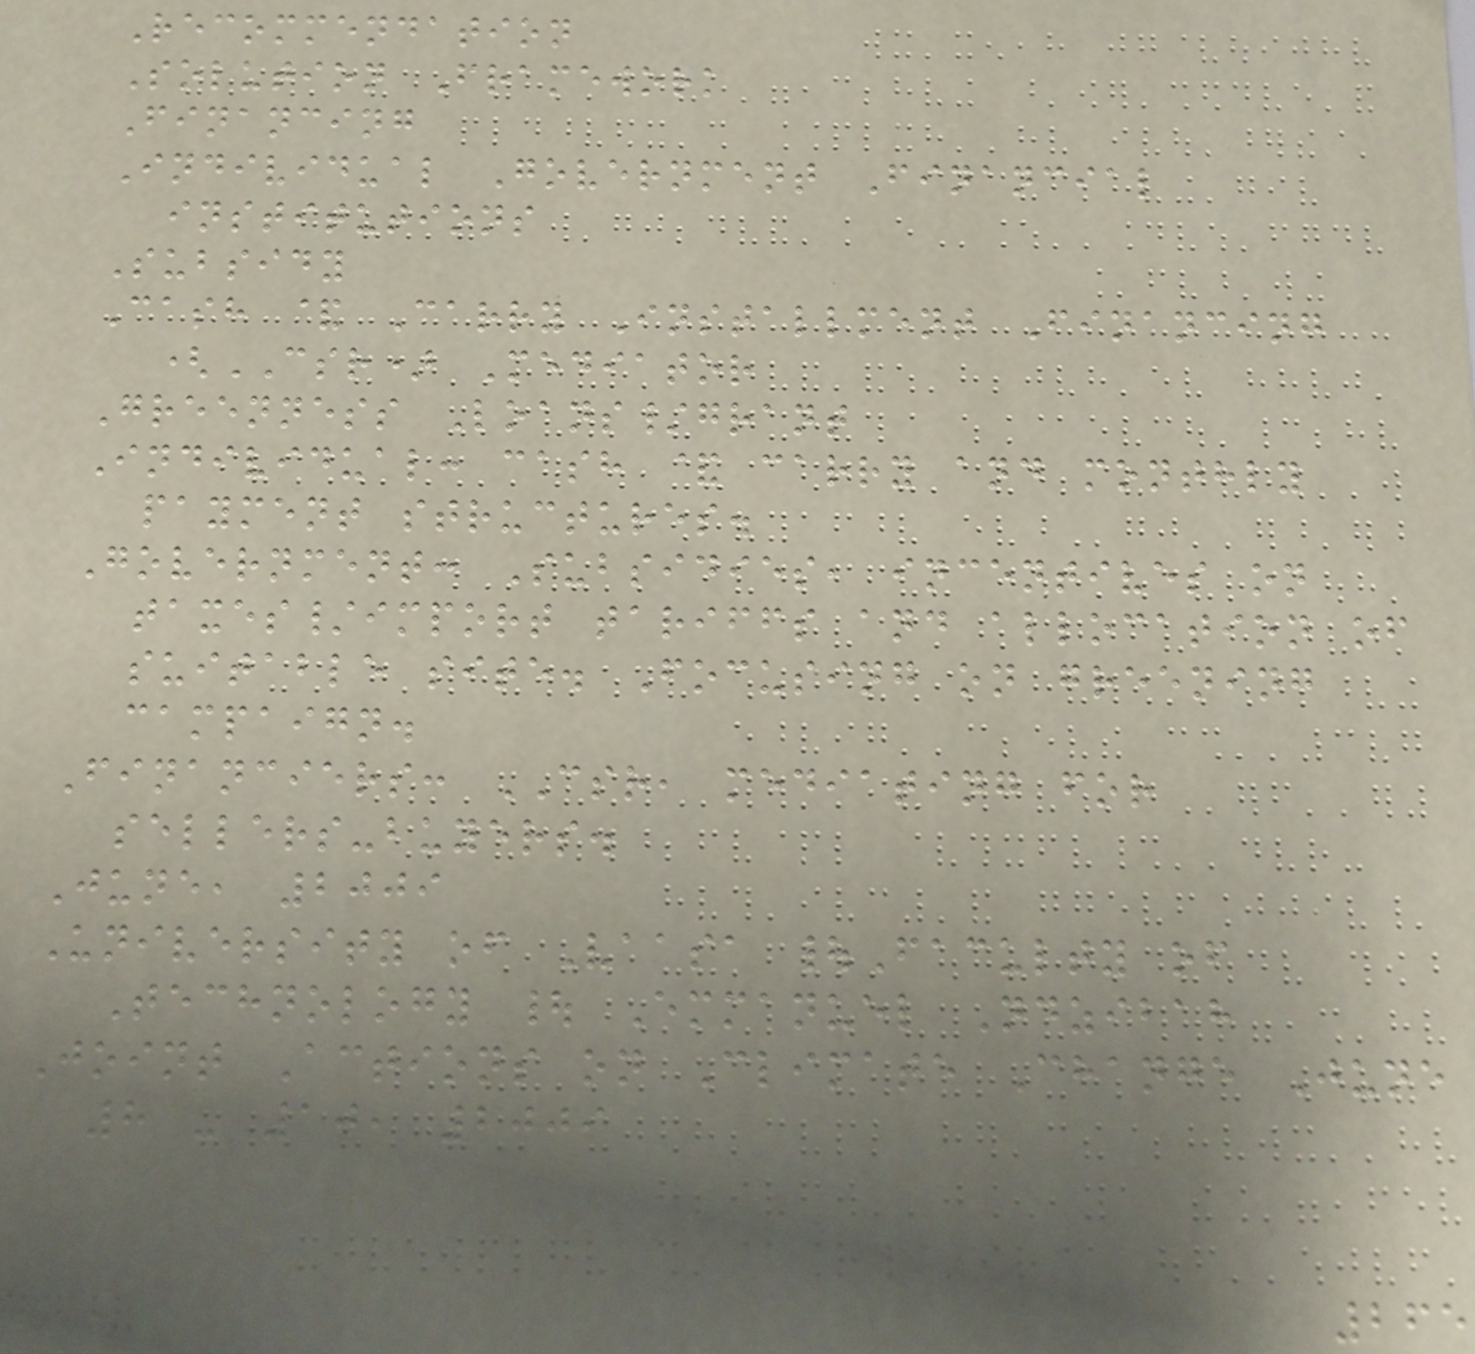Recommendation
Solution Framework
Financing
Individual Government Financial
institutions
Subsidy
Cash & Carry Installment Financing
(CSR) Mediator
Greenness Loans/grant
Individual: cash & carry and monthly
payment structures.
Government: Subsidies, incentives on
taxes/import tariffs and allocation of
suitable site. Focusing on greening
campaign.
Financiers: CSR, mediating for
sellers-buyers.
June, 2009
University of Vaasa |Faculty of
Technology | Emmanuel Ndzibah
Joint Actions on Climate Change June
8 - 10, 2009
265
